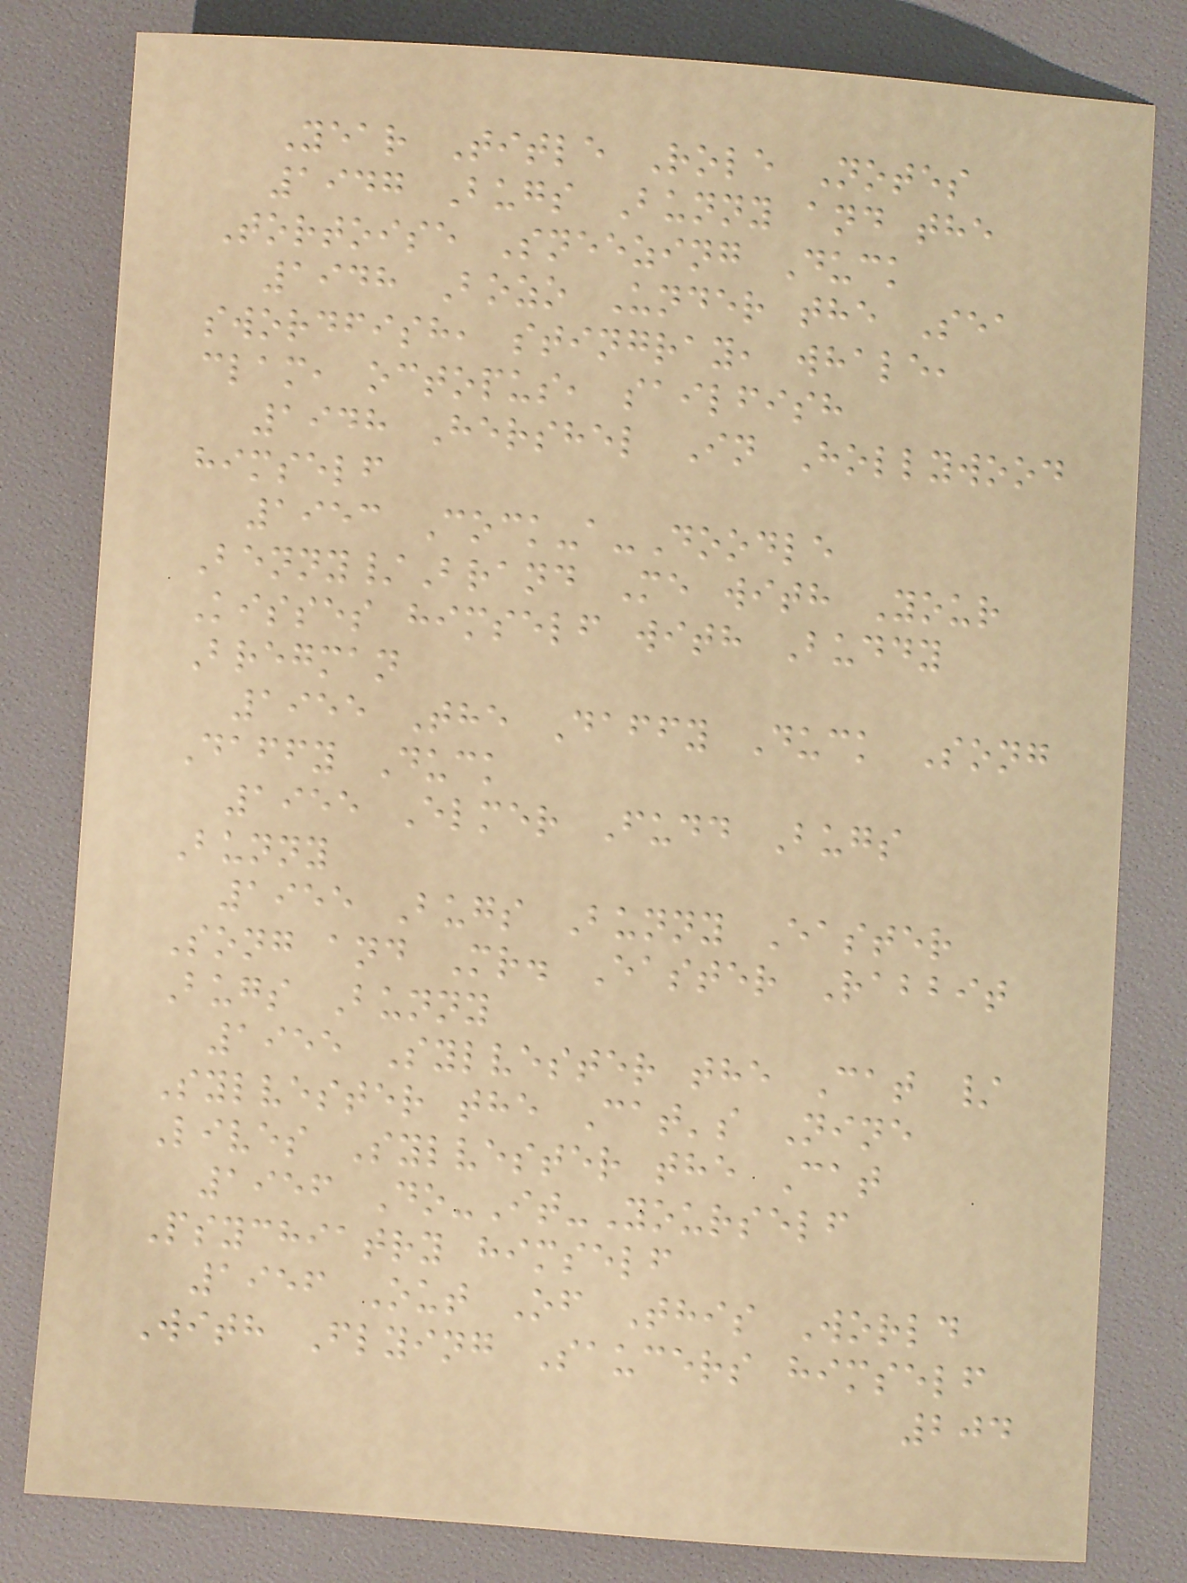Year Title Role Notes
1947 Bugs Bunny and the
Tortoise Sneezing Duck
1948 Bozo Under the Sea
swordfish, stingray, whale,
clam, octopus, sailfish
1948 Hershel In Hollywood
himself
1953 Cock-a-Doodle
Benny/Brand Me with Your
Kisses himself with Buddy
Bregman
1955 The Daffy Duck Song
Daffy Duck
1955 Elmer Fudd Bugs
Bunny
1955 Bugs Bunny Easter
Song and Mr. Easter Rabbit
Bugs Bunny
1955 Sylvester the Cat /
Sylvester the Cat's Nine
Lives Sylvester the Cat
1956 Do-It-Yourself
Psychiatry himself
1956 Out Of This World
With Flying Saucers himself
204
